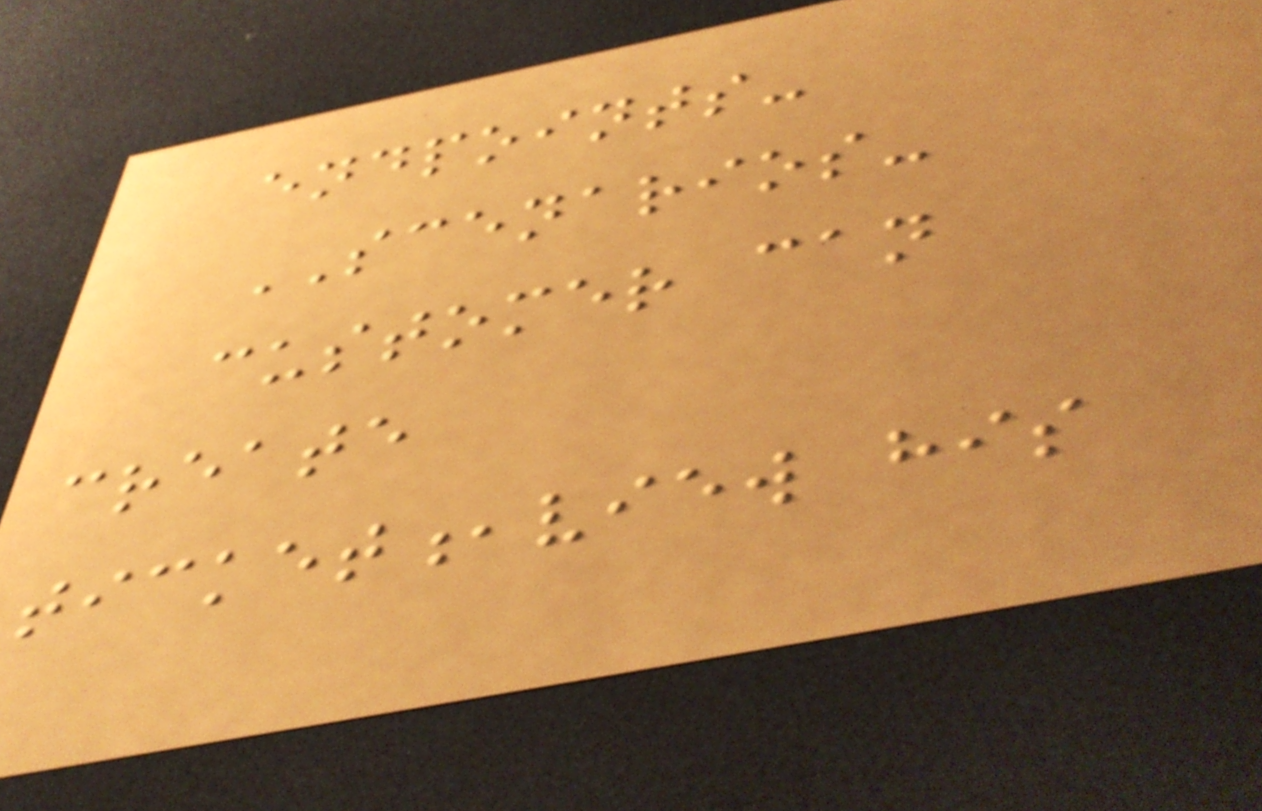endpoints-
SCENARIOS-
customer can
create
ticket,view his
